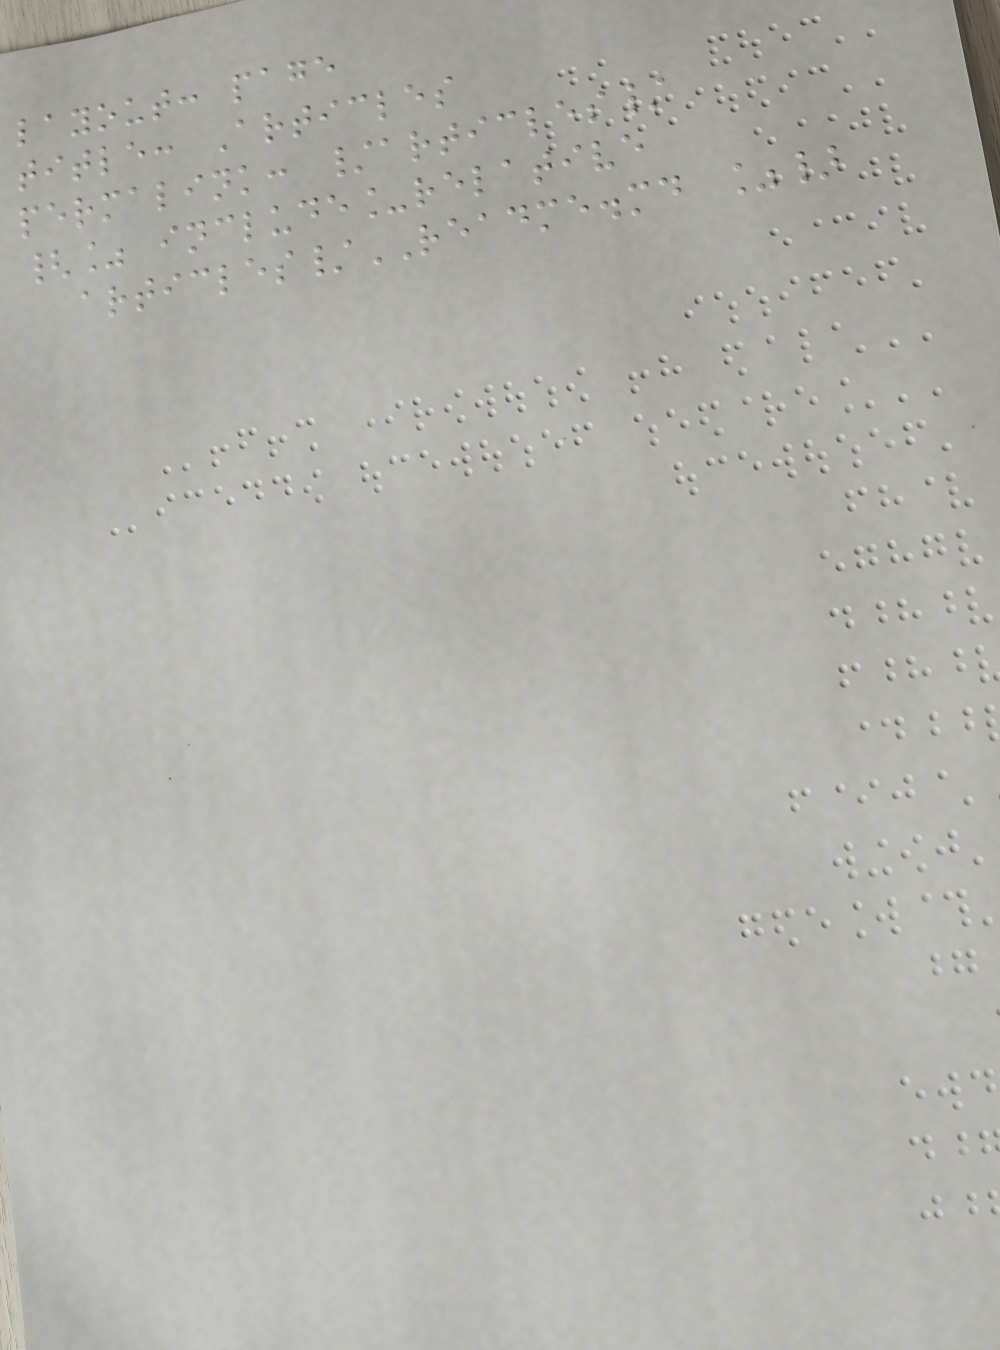layout: page
title: Articles
permalink: /articles/
{% include_relative
articles/README.md %}
